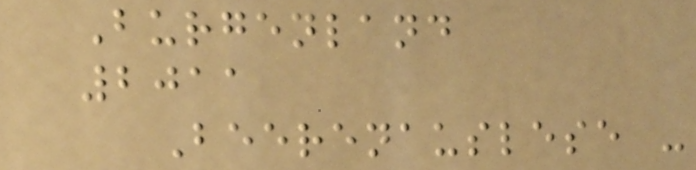Burgenland
2011
Beerenauslese -
